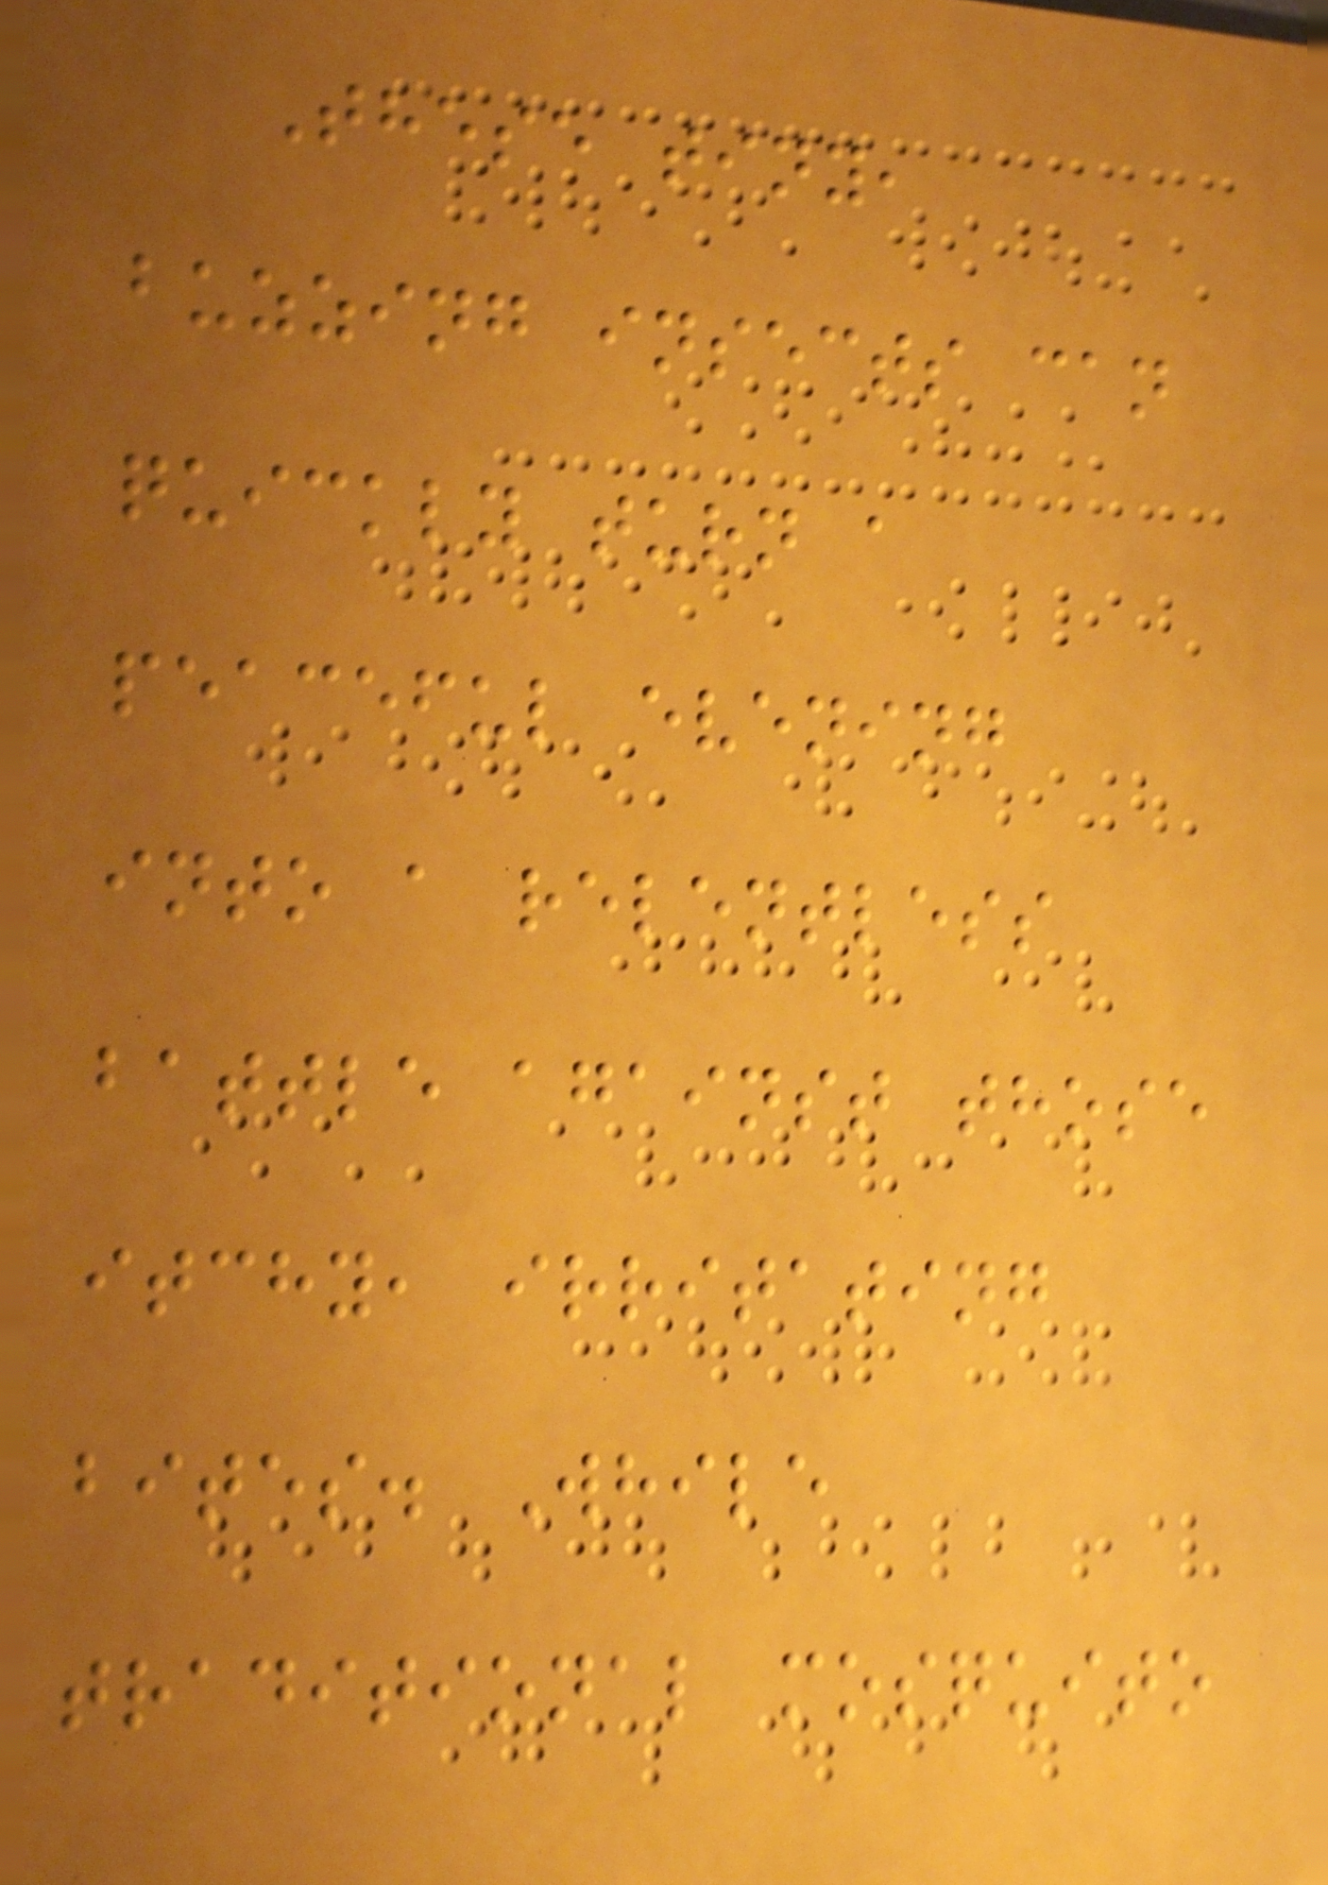These tiny,
buzzing insects can
quickly turn a
peaceful evening
into a relentless
battle against those
itchy, irritating
bites. While
traditional mosquito
